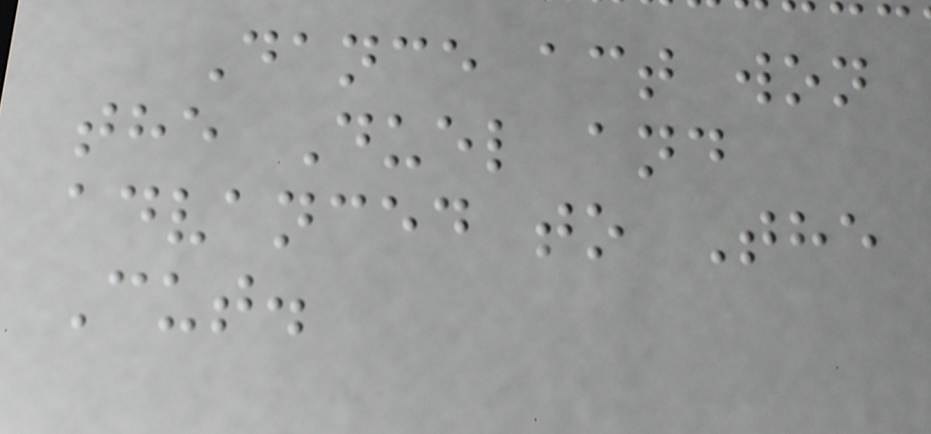Dance act won
the Duel and
advanced to The
Cut.
